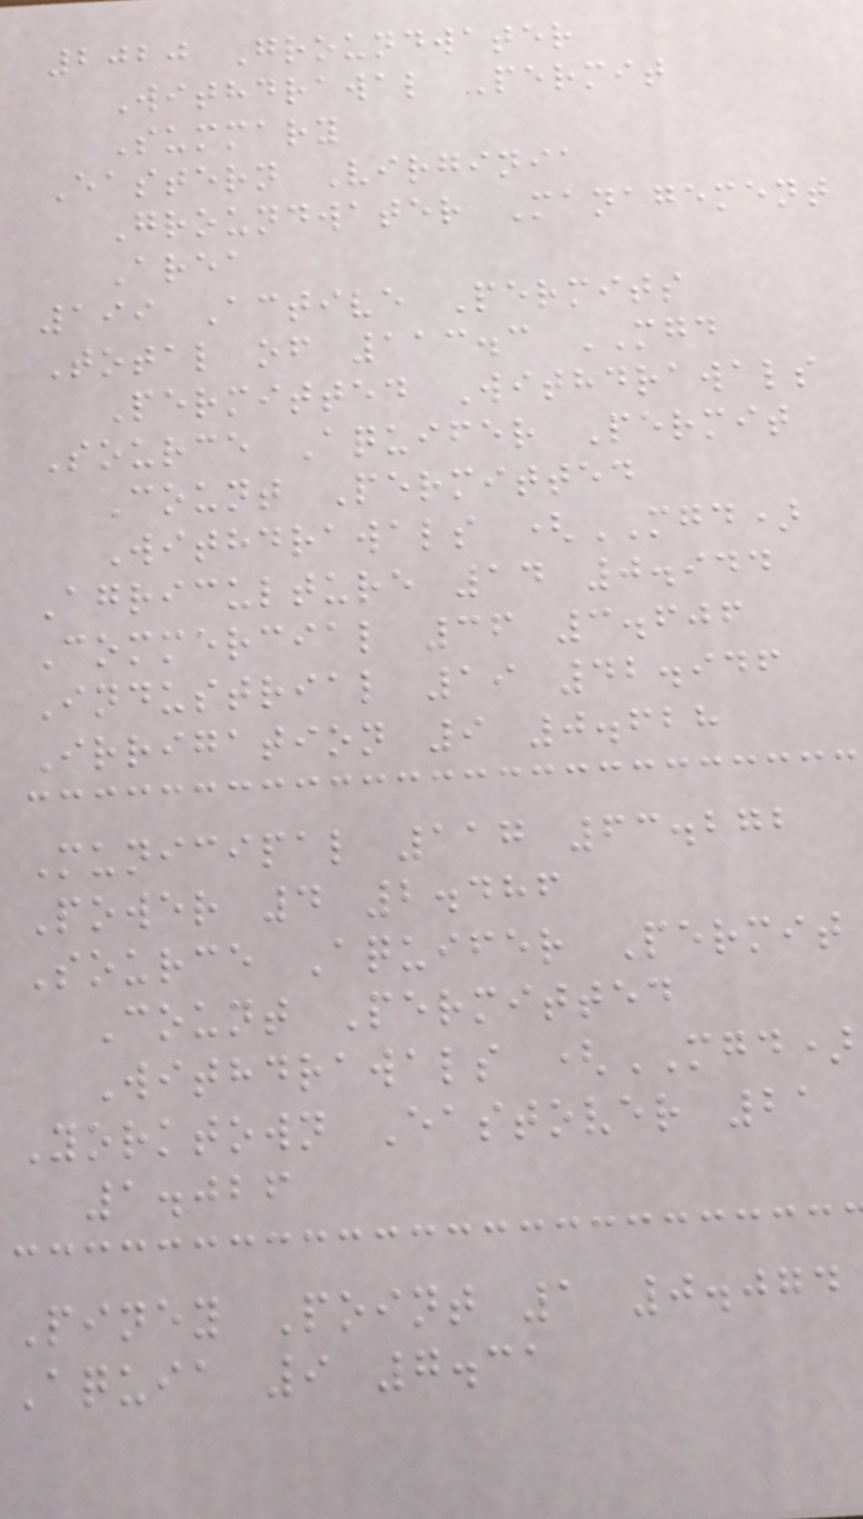2020 Groundwater
Withdrawal Permit
Summary
Eastern Virginia
Groundwater Management
Area
199 Active Permits
Total of 113.3 MGD
Permitted Withdrawals
Source Aquifer Permit
Count Permitted
Withdrawals (MGD)
Agriculture 14 0.944
Commercial 36 3.606
Industrial 19 42.946
Irrigation 9 0.628
Municipal 117 63.272
Power 4 2.486
Source Aquifer Permit
Count Permitted
Withdrawals (MGD)
Yorktown Eastover 21
1.026
Piney Point 1 0.074
Aquia 9 7.31
